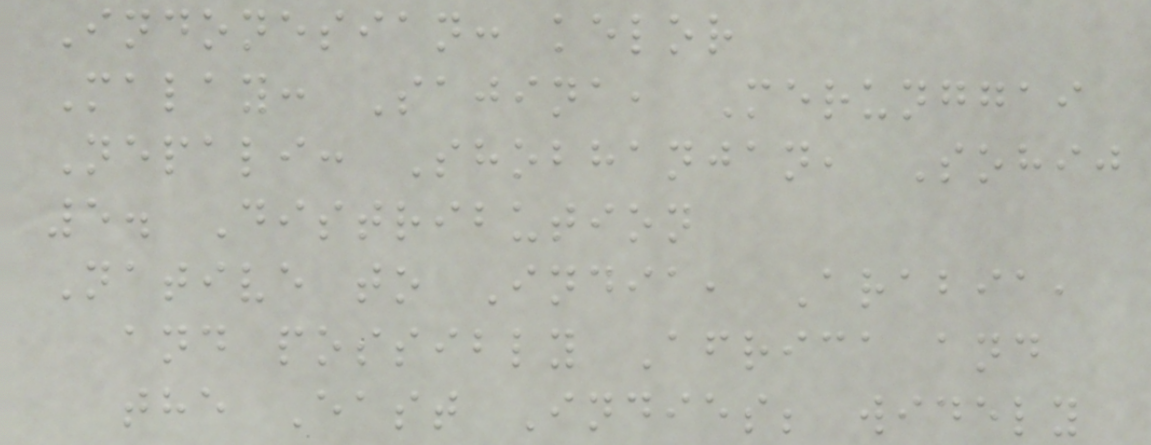Indonesian: kelor
Malay: Sajina, Merunggai
Nepali: Shobhanjan, Sohij
5. Distribution
Native to India, Arabia,
and possibly Africa and
the East Indies; widely
